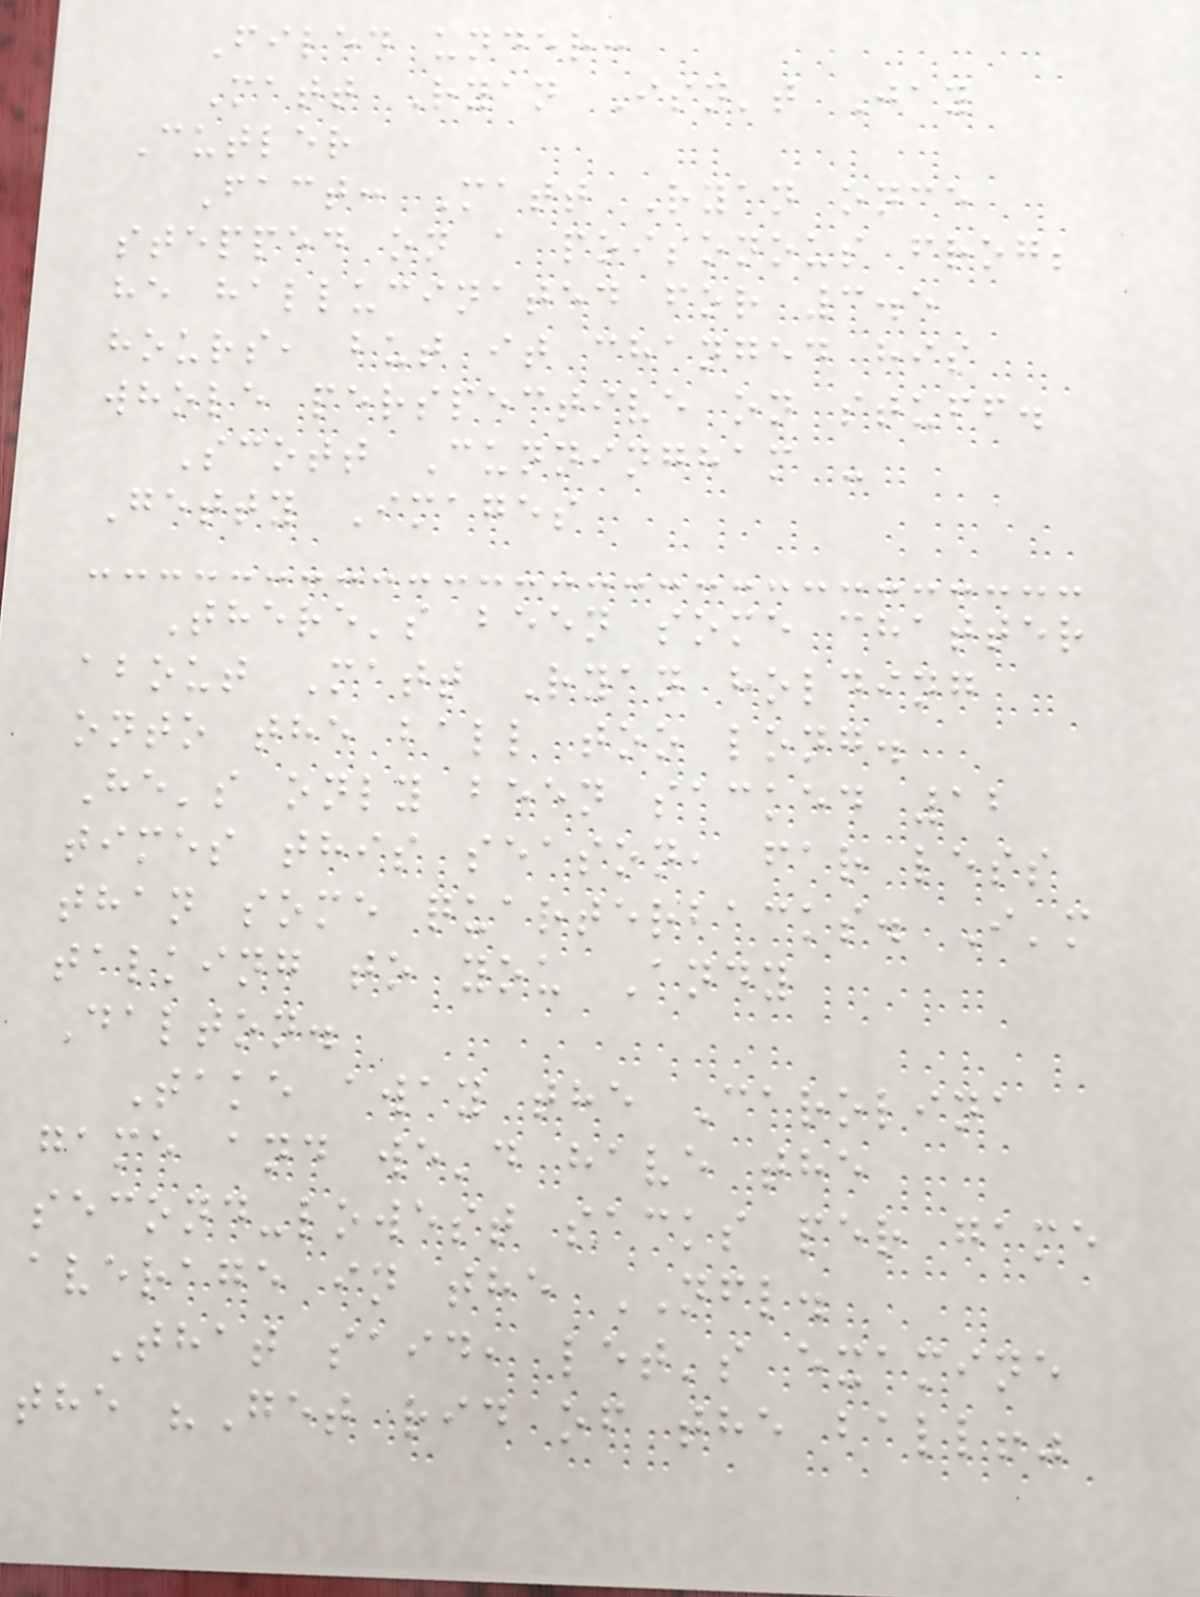Filed under:
Matt Ryan Isn't Jay
Cutler
Fact: Matt Ryan once
stepped on a poisonous frog;
he hallucinated for 3.5
hours, but it changed his
whole perspective on stuff.
Scott Cunningham -
Getty Images
There's been some chatter
about Matt Ryan holding
onto the ball too long.
He's only been sacked 12
times this season, far less
than some quarterbacks. I'm
talking to you Andy
Dalton.
Take away the Carolina
game and we'd have the
second-lowest sacks per game
average in the NFL.
That said, let's examine
the "Get rid of the ball!"
